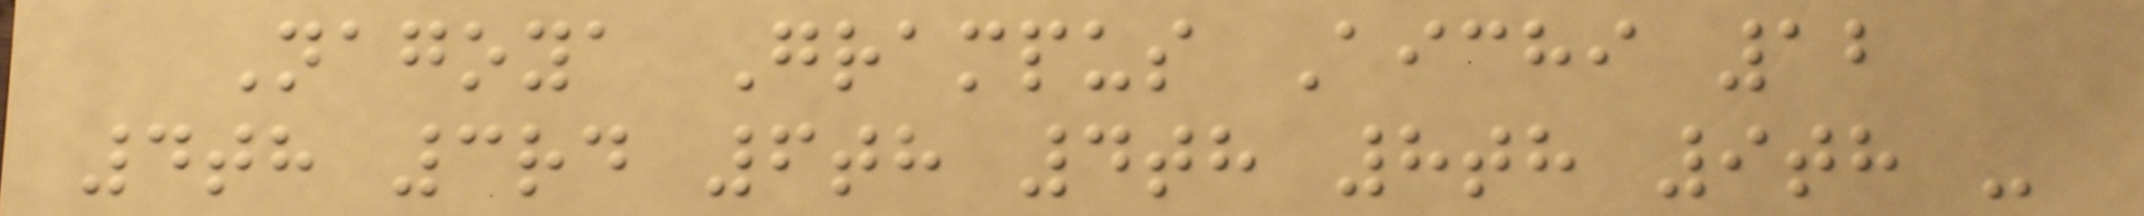Nagoya Grampus Aichi 12
4th 3rd 6th 4th 8th 9th -
